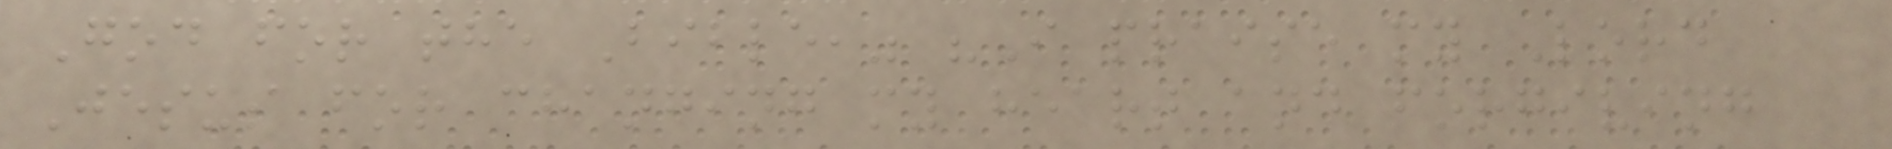God for the Bible," "I praise my Lord
Jesus for changing my heart and forgiving
